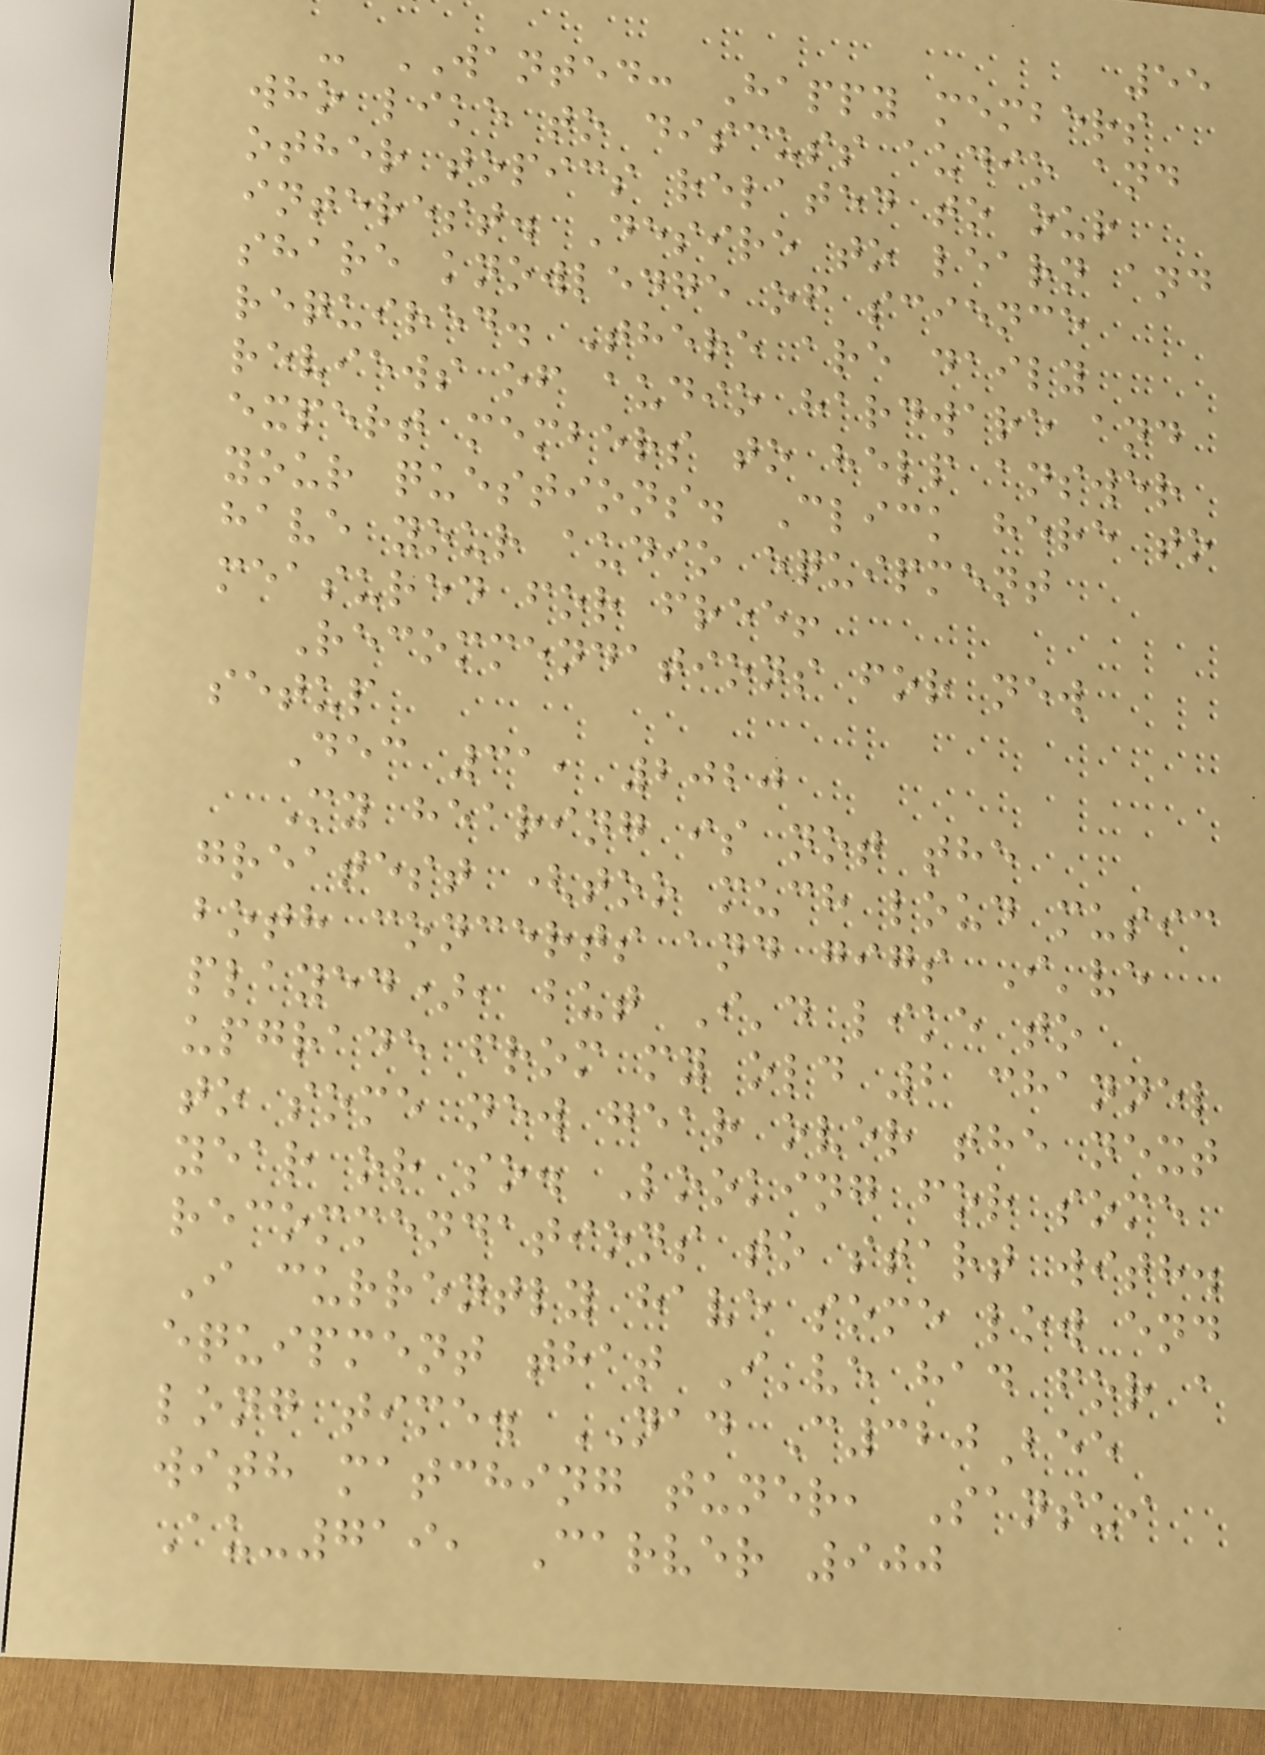55
- WANTED: Happy members
who like to discuss audio and
other topics related to our
interest. Desire to learn and
share knowledge of science
required. There are daily
reviews of audio hardware and
expert members to help answer
your questions. Click here to
have your audio equipment
measured for free!
Recommendations for new
setup
Dec 31, 2020
My hearing is not the
greatest (too much loud music
both concerts and gigs I've
played), but I'd like to
upgrade from my old 2 channel
to some new gear over the next
year or so. Looking for some
recommendations to start with.
I currently have some low end
equipment that I've had for a
long time. NAD C320Bee
with matching tuner, Sansui
Au-719, Carver 900
